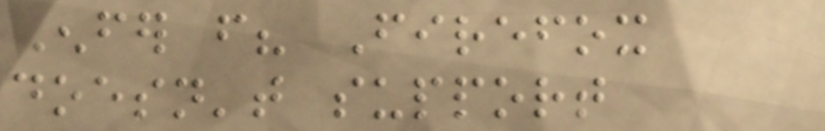Enfer from? Firefox
doesn't support
